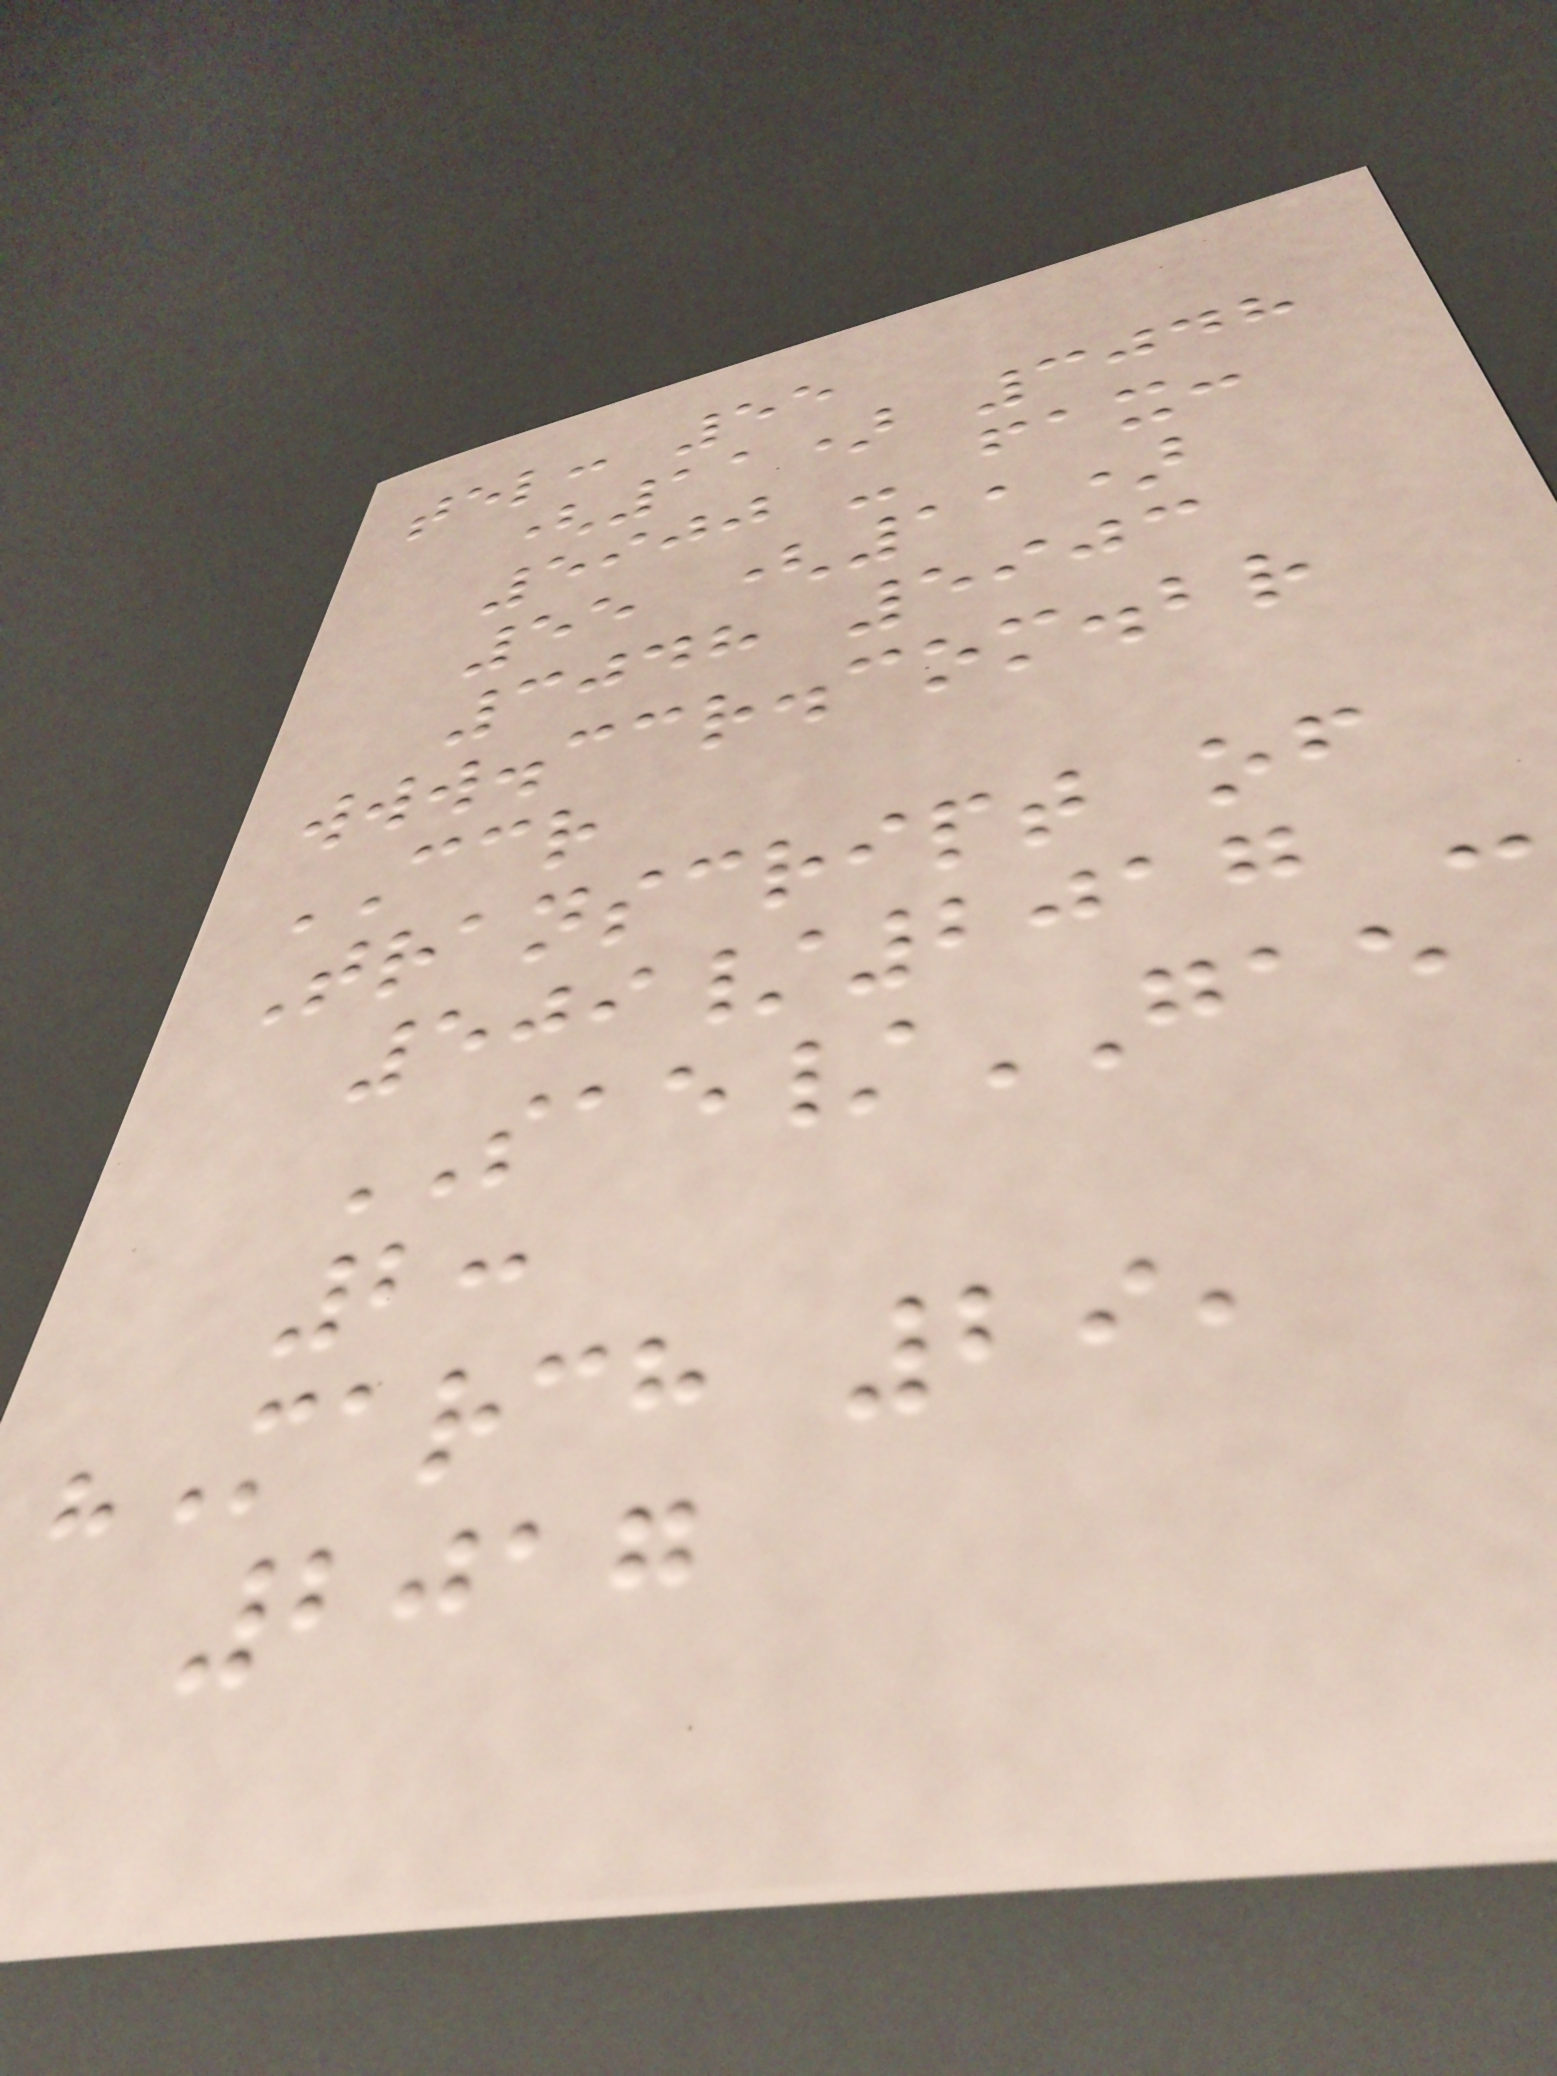tel: 55
(11) 3048
5900 - fax:
55 (11)
3048 5903
www.ccr.com.br
CCR
Transcript of
509/2017 -
SAE/GAE
2:
"March 29,
2017
